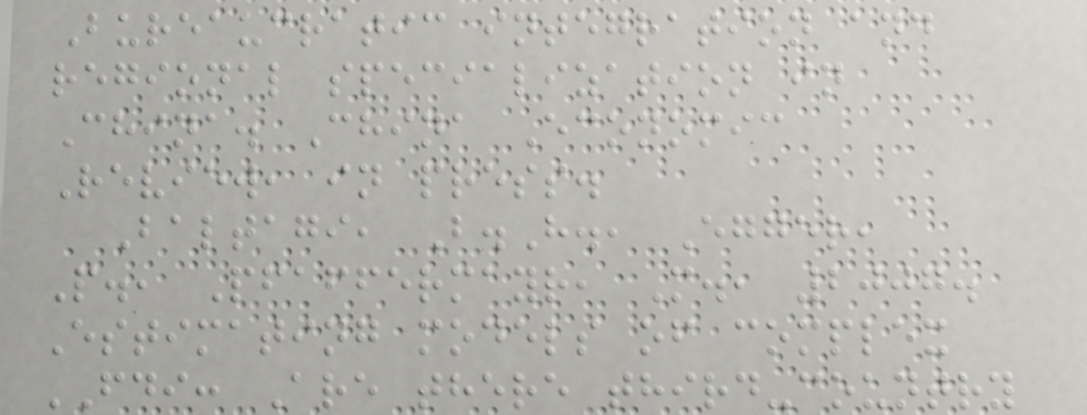Bureaucratic integration and
regional specialization in
China. China Economic
Review, in press.
Baltagi, B.H., Egger,
P., Pfaffermayr, M., 2007.
Estimating models of complex
FDI: Are there third-country
